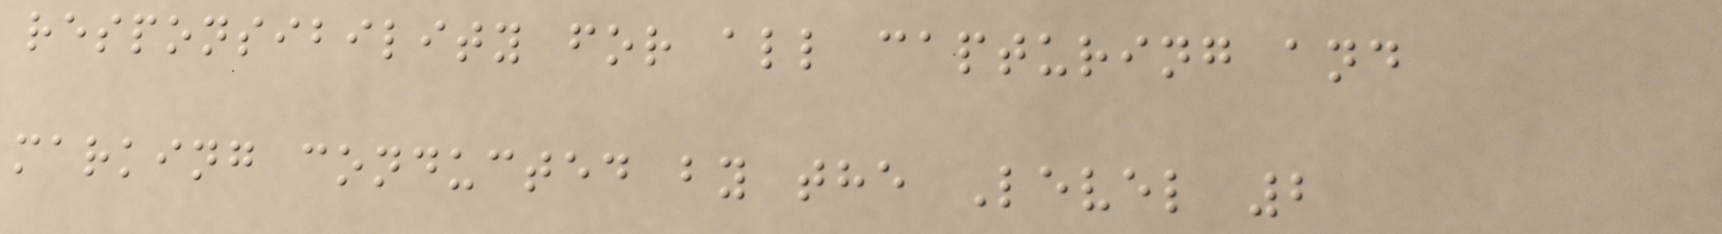responsibility for all capturing and
marking conducted by the Level 2
